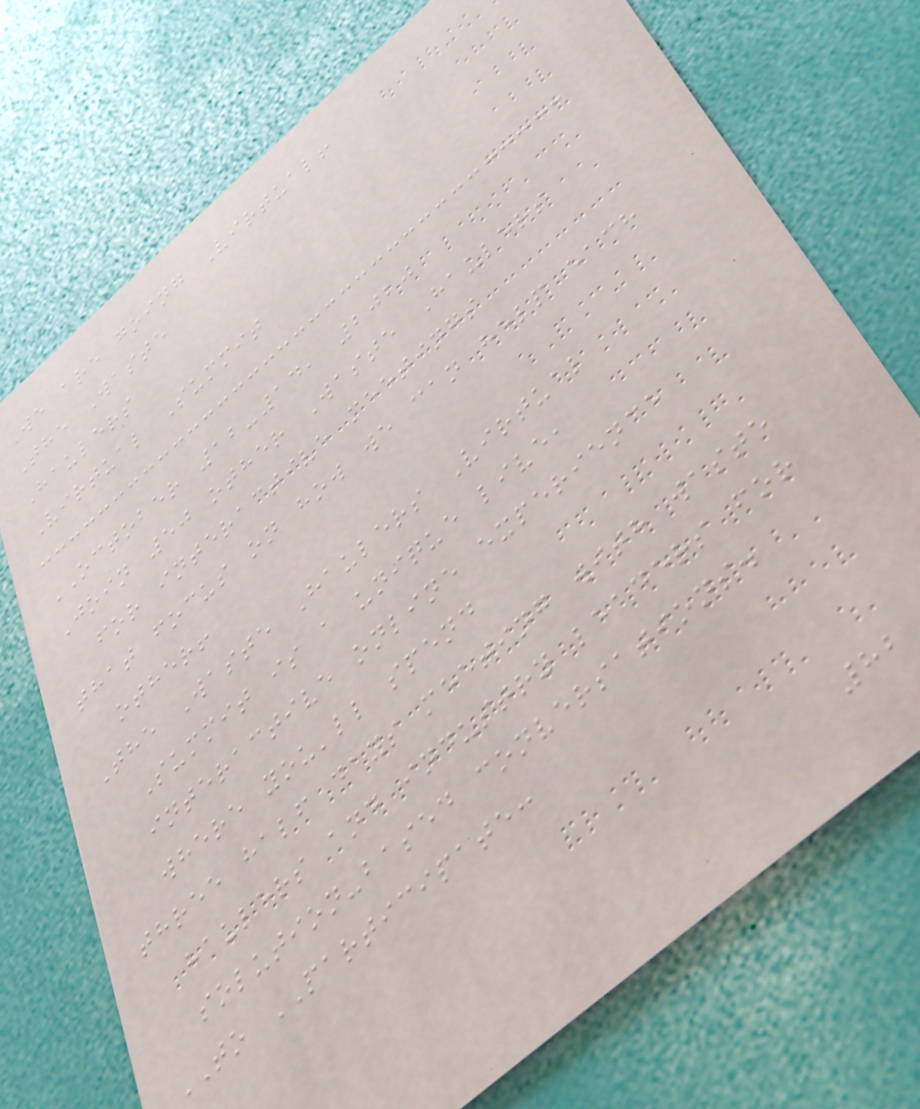We are going Virtual!
The Waste
Haulers
Virtual Summit
OCTOBER 12-14, 2020
Join 50 other Waste Haulers
for interactive meetings
that focus on how we can help each
other!
The Waste Haulers Virtual
Summit is a unique live,
interactive online experience
where you'll spend
three half days meeting with waste
haulers and industry leaders for
solution-based conversations.
TO PARTICIPATE:
82
